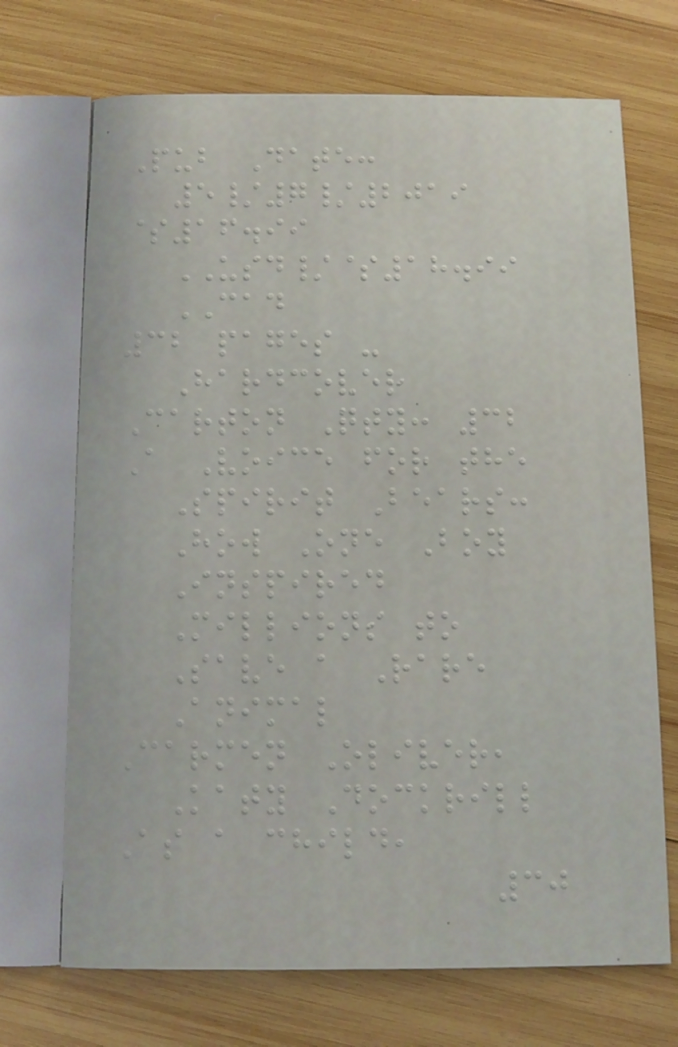Pub Date:
5/7/2019
$16.99
USD/$18.99
CAD
32 pages -
Hardcover
Carton Qty: 32
A Voice for the
Spirit Bears:
How One Boy
Inspired
Millions to
Save a Rare
Animal
Carmen Oliver,
Katy Dockrill
As a child,
30
